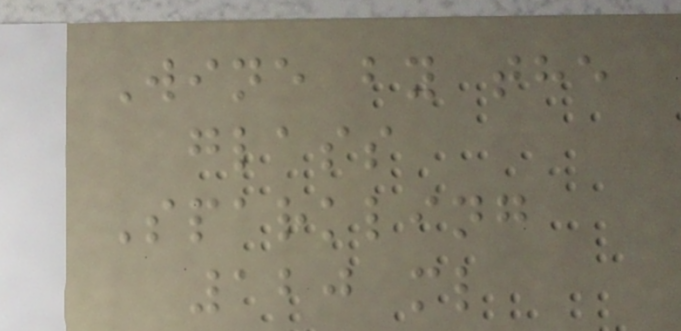Wine by the
glass
Sparkling
120 ml
